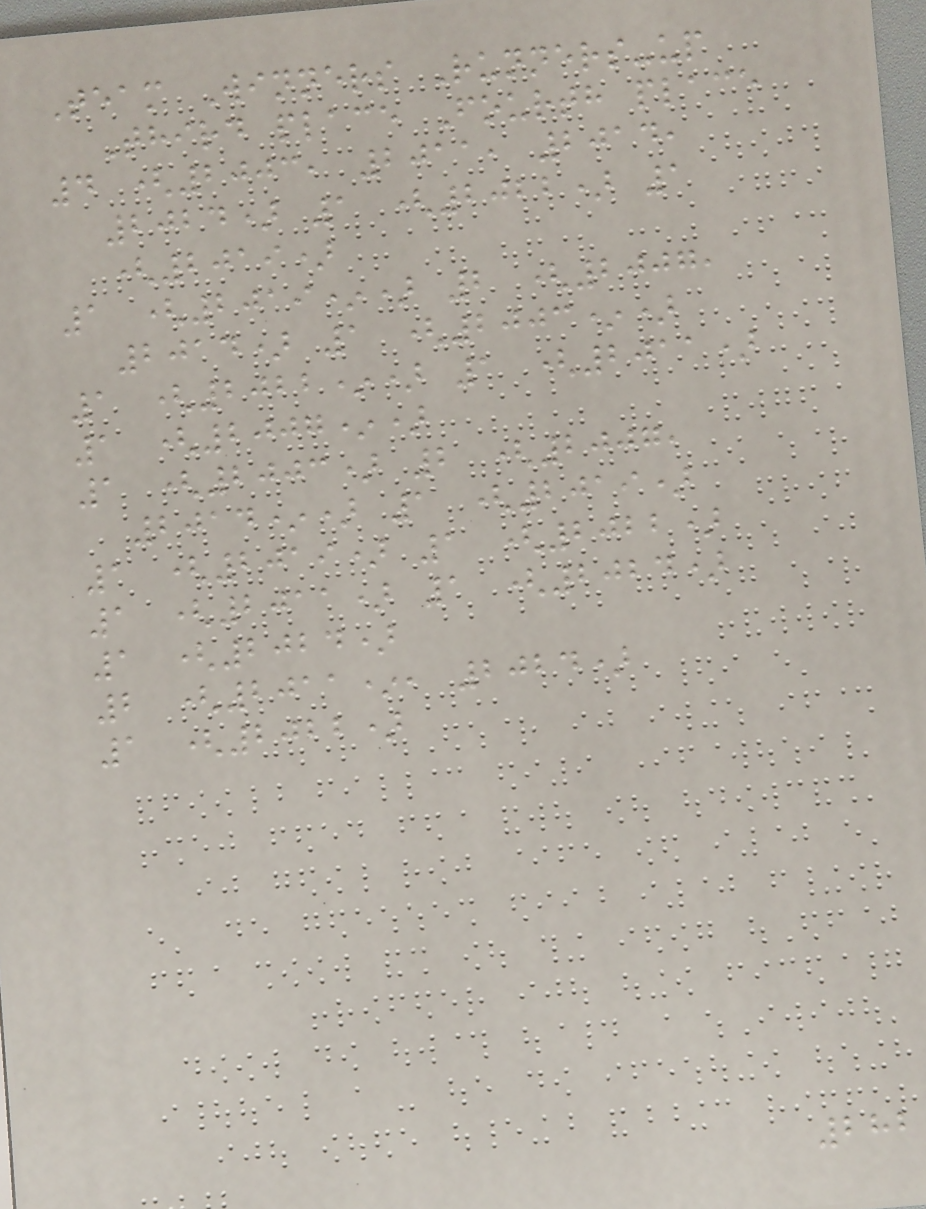Team Winners Runners-up
Third place Fourth place
4 (2003, 2011, 2014,
2024) 1 (2022) 1
(2019)
1 (2019*) 2 (2007,
2014) 1 (2003*)
1 (2022*) 1 (2011)
1 (2007*)
1 (2003) 2 (2007,
2014*) 1 (2019)
1 (2019) 1 (2022)
1 (2011) 1 (2024)
1 (2024)
2 (2011*, 2024)
1 (2022)
282
